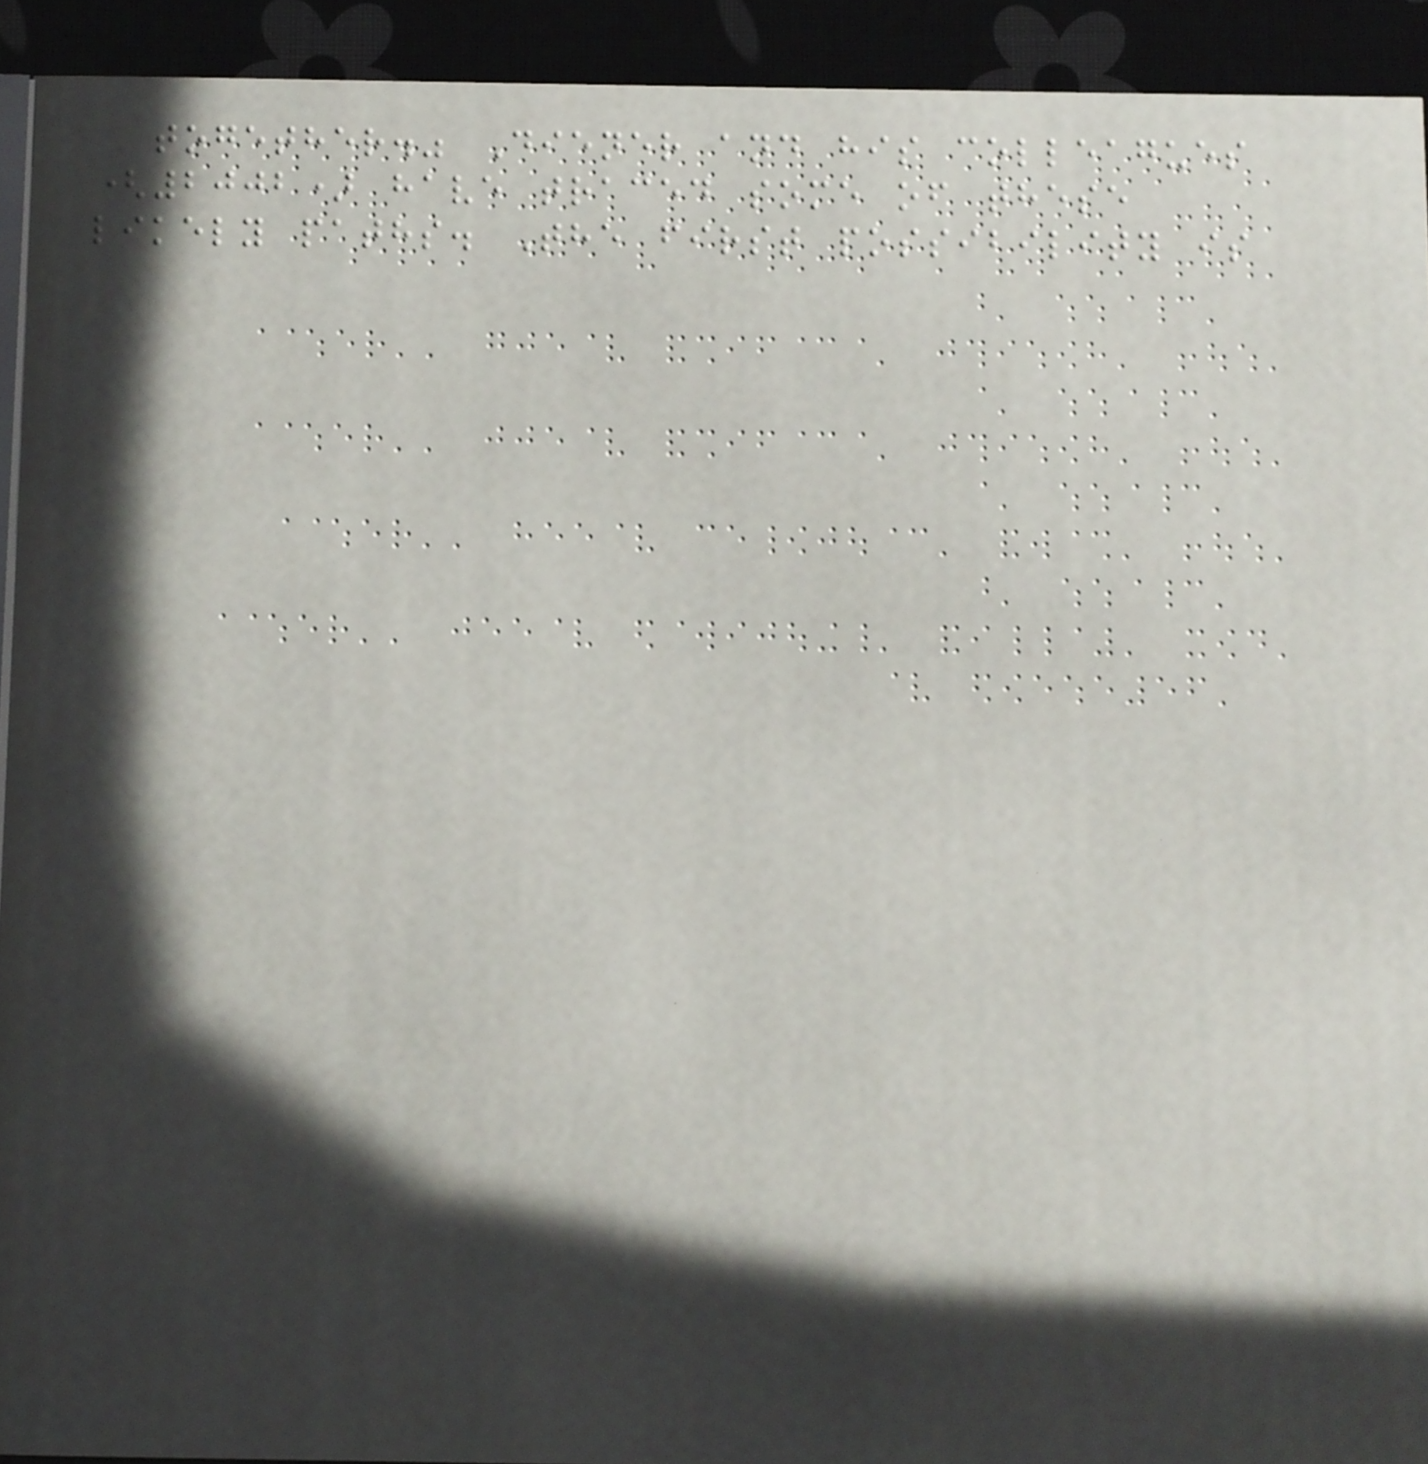together." Diener and his colleagues
(2002) have traced some of these
likely paths. The first possibility is
